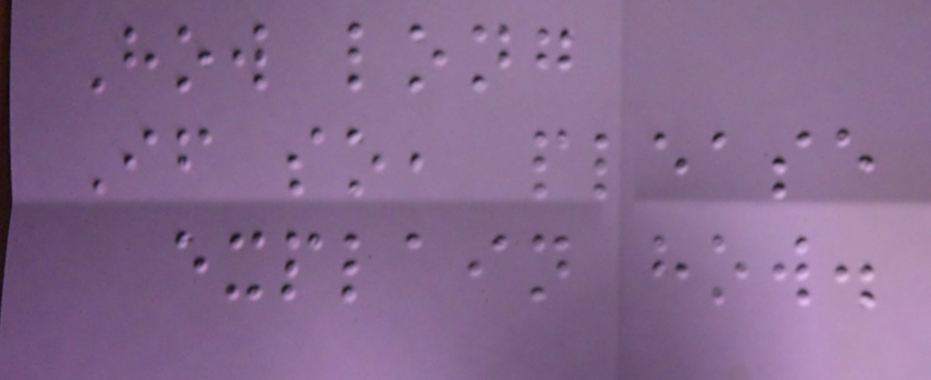How long
If so, please
explain how.
